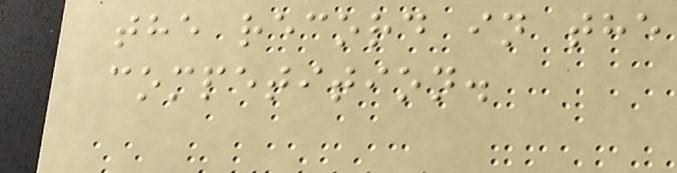the record in the
competition.
